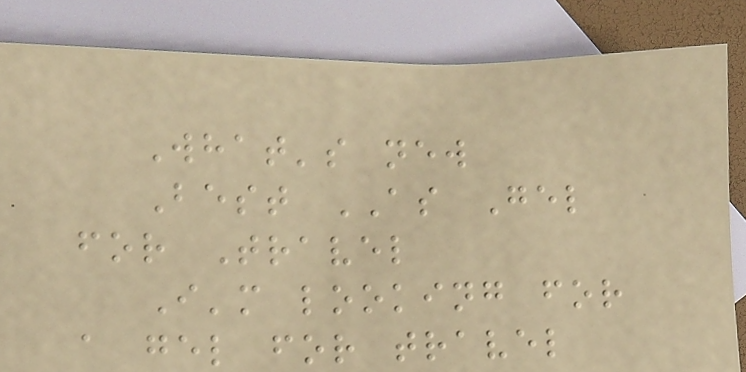What's new
Best AS Gel
for Travel
I'm looking for
a gel for travel
